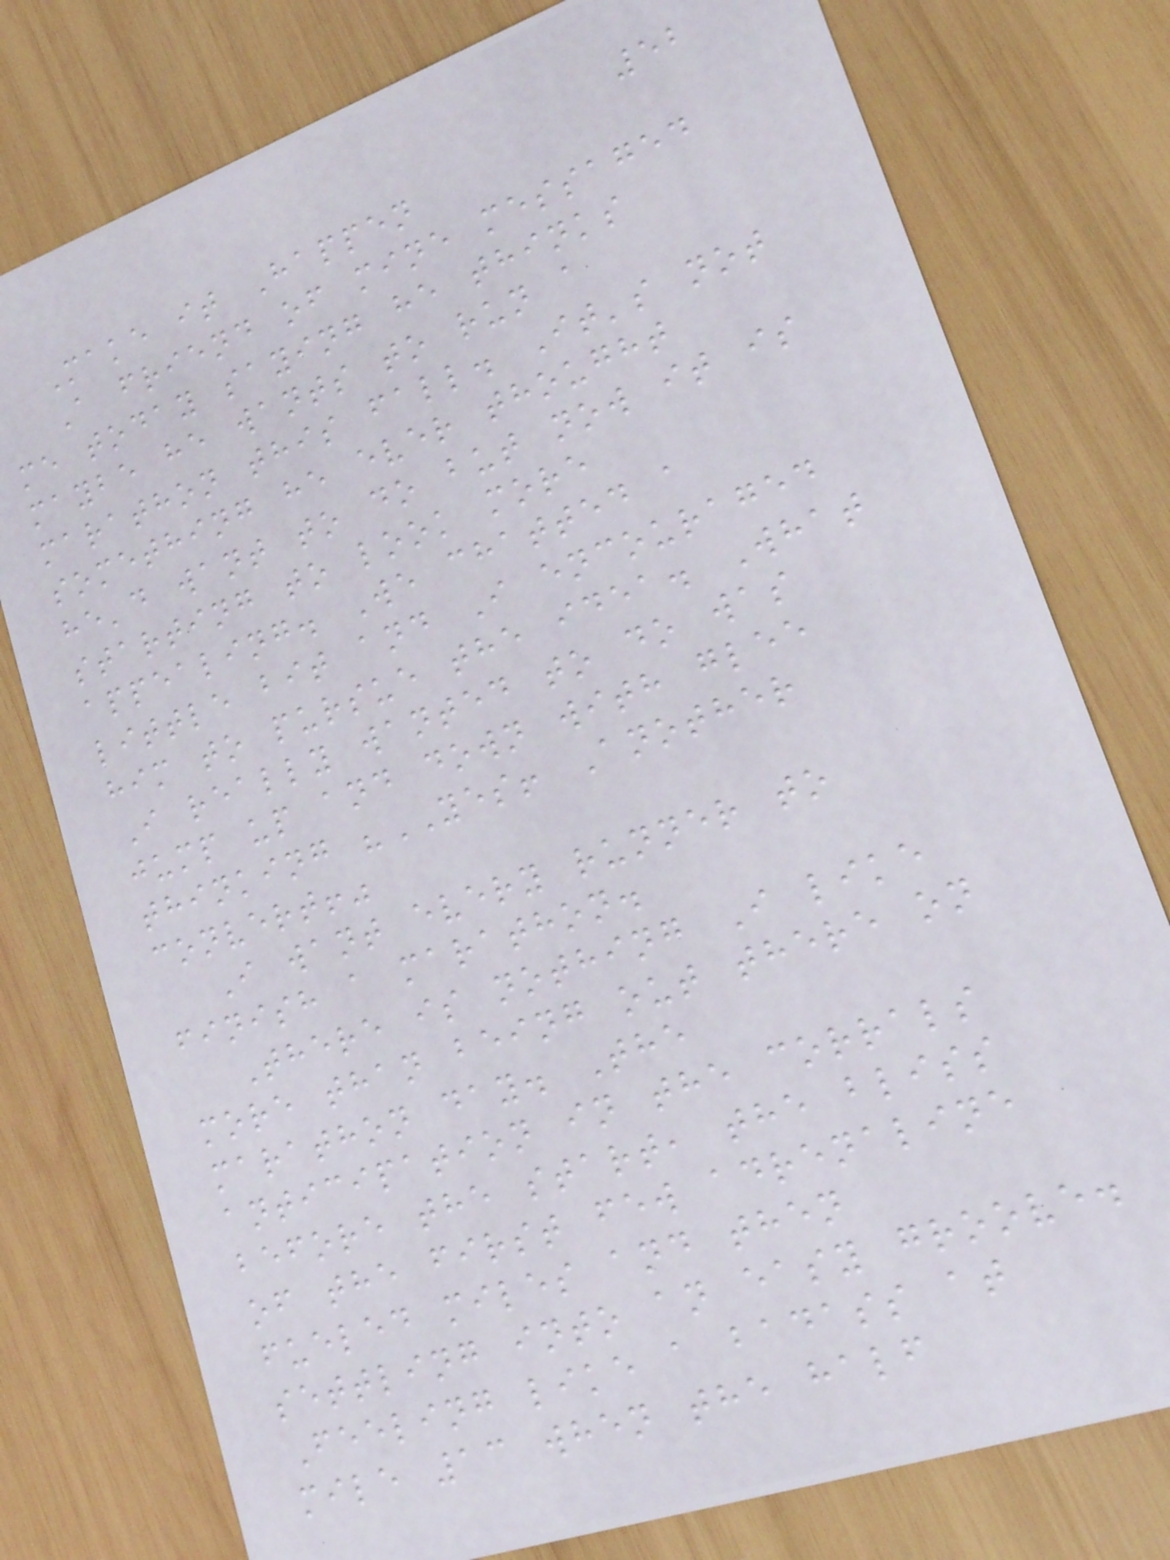52
Make it Happen
A friend of mine messaged
me today saying he thinks
maybe he wants to run a
marathon this fall. It's not
something he ever thought
he'd want to do but now it is
starting to look more
appealing. We chatted a
little bit and I encouraged
him to pursue the idea. What
I really wanted to do was
jump up and down with glee
thinking "YES! Another
convert!"
I want every runner to
finish a marathon.
There is nothing I like
more than being out there on
marathon day. The
anticipation in the corrals
before the start, the bliss
of the first few adrenaline
fueled miles and then
settling into an easy groove.
Feeling like a badass at
mile 13 when the half
